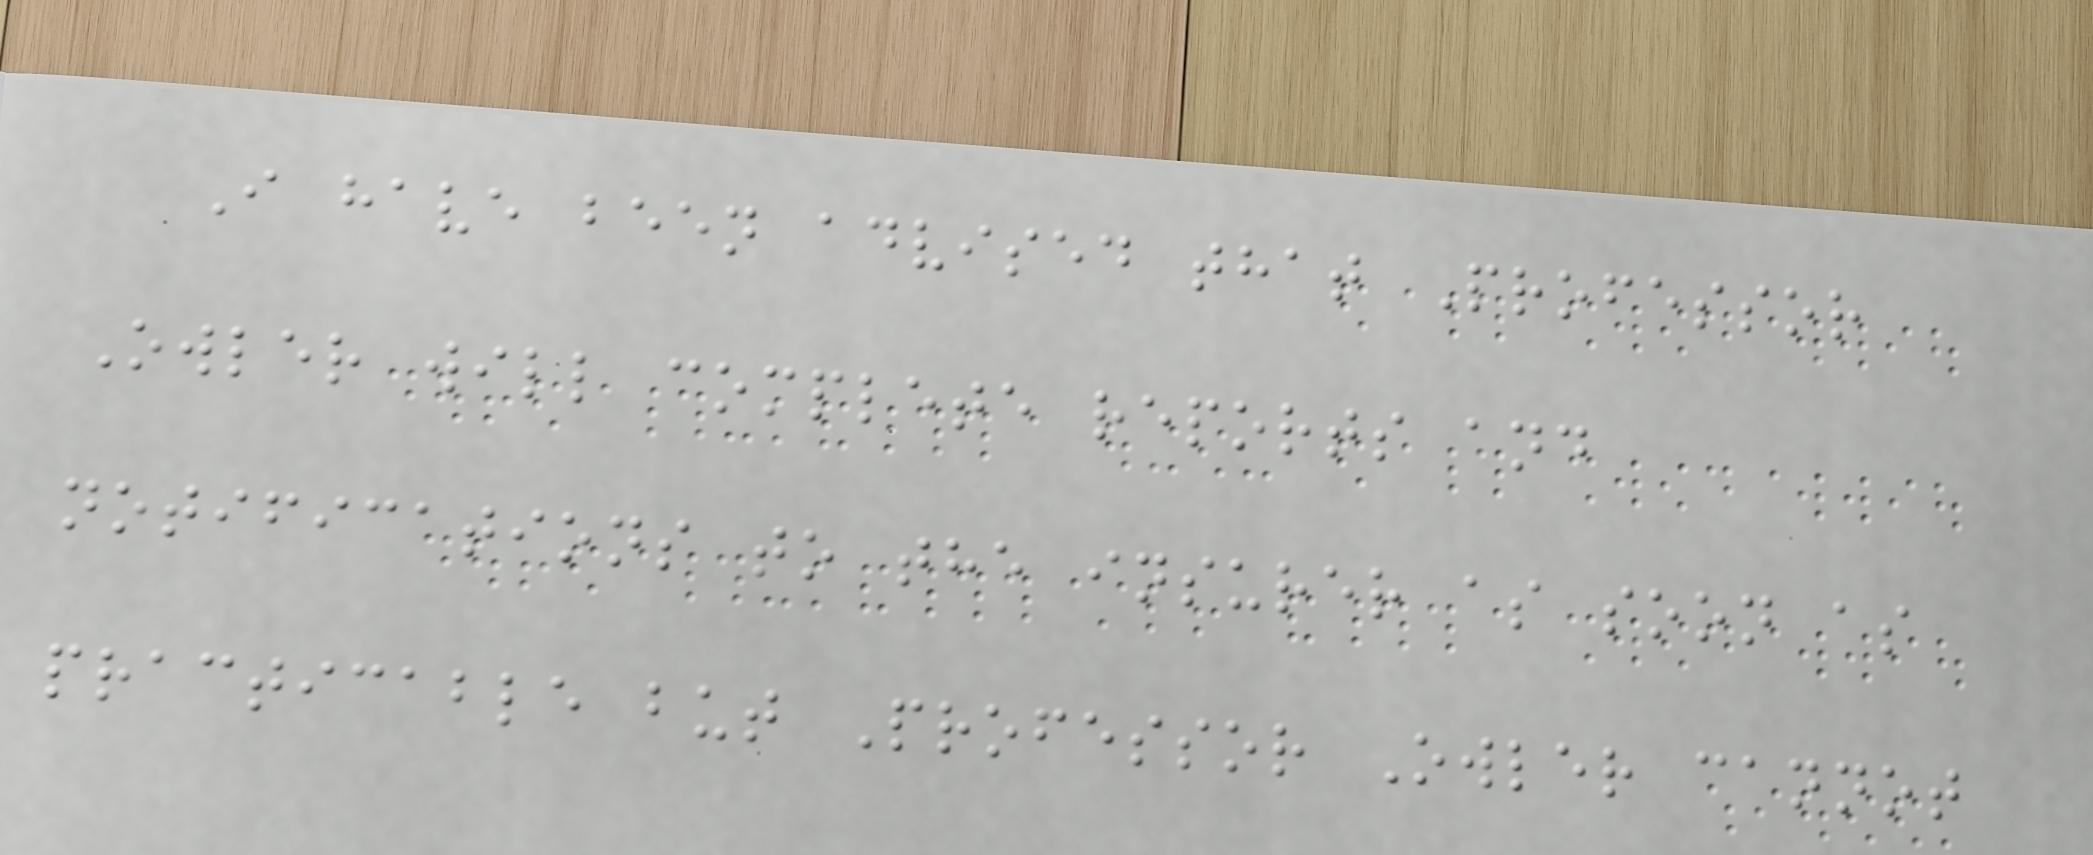I have been advised that Professor
Owler will complete reports and
notifications to the insurer as soon as
practicable but Professor Owler cannot
